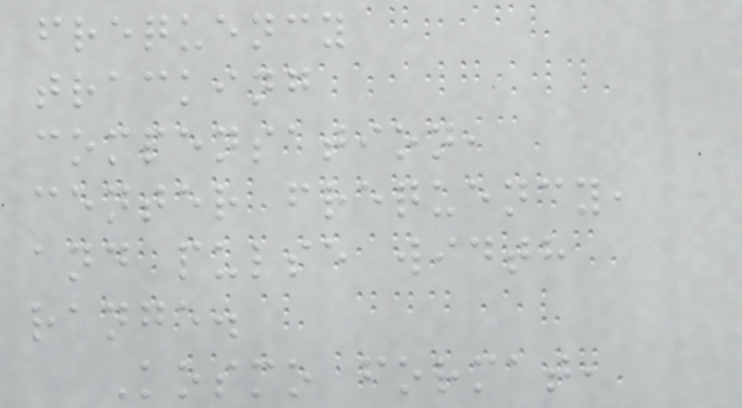frequency
tracking
compensation,
center frequency,
and pulse width
range.
Kosmo format,
